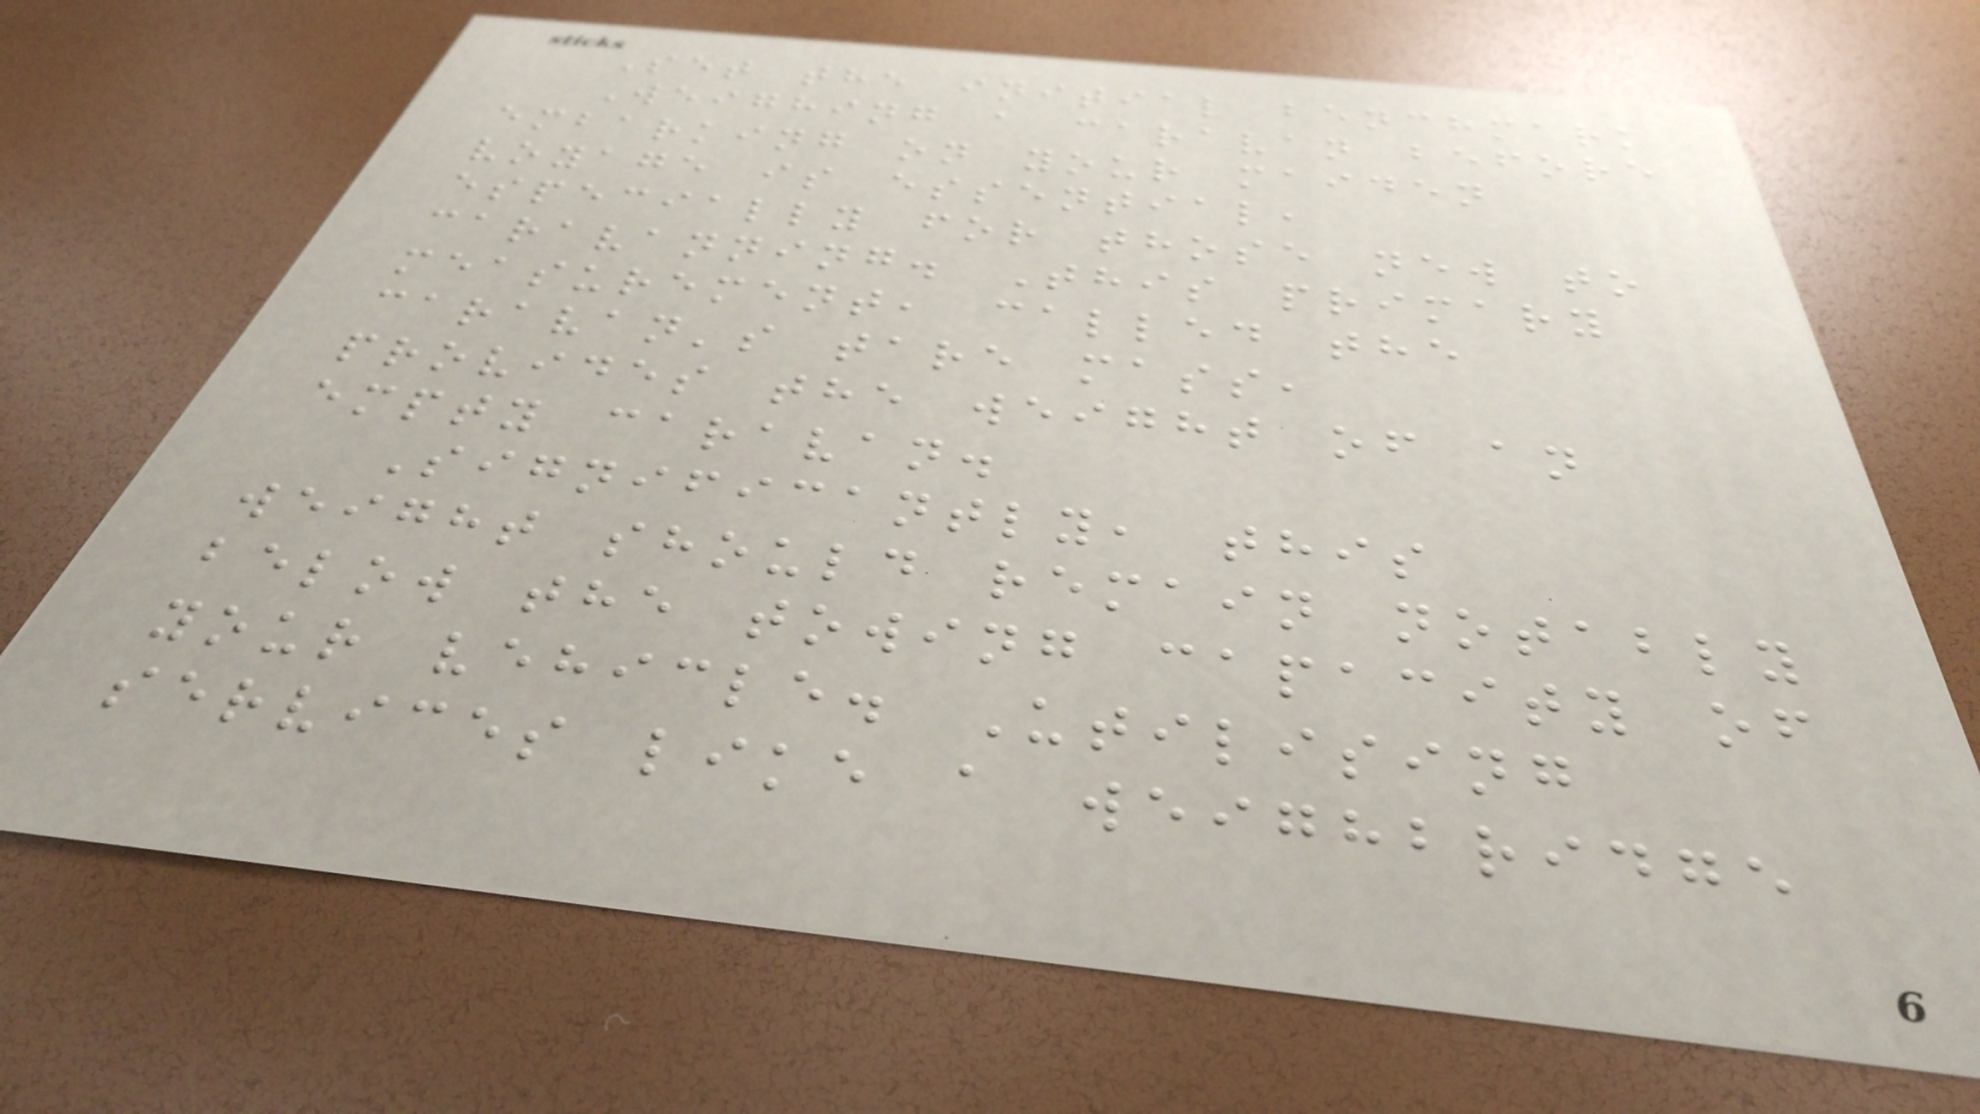Set the initial benchmark
Weighing a caravan before
embarking on your maiden
voyage is essential,
especially for those new to
caravanning. This primary
measurement, called the
caravan's tare mass,
provides the weight of an
empty caravan.
Significantly, this
weight should remain notably
below the towing capacity of
your vehicle. Utilising
services like a weighbridge
